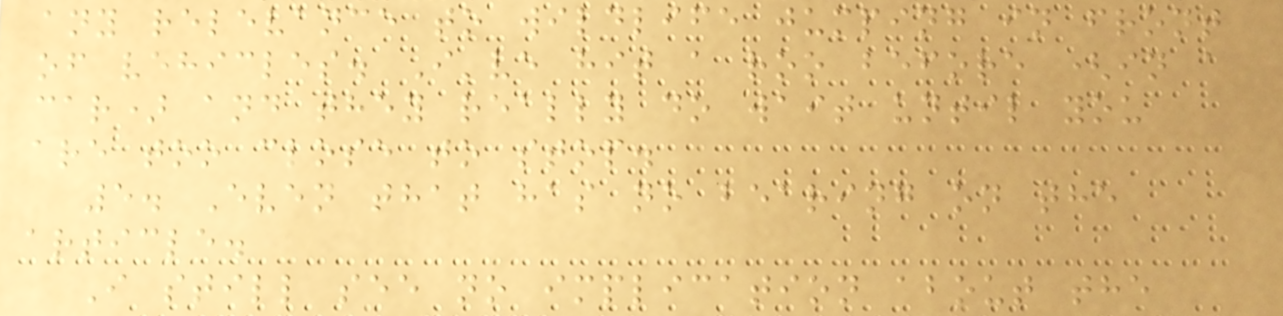any relevance to wildlife jumping in front
of vehicles. I've hit a roo before (in a
car) and they really do wait until you
are too close to stop.
5. Even that has no bearing on the
article.
I still see no implication about the
